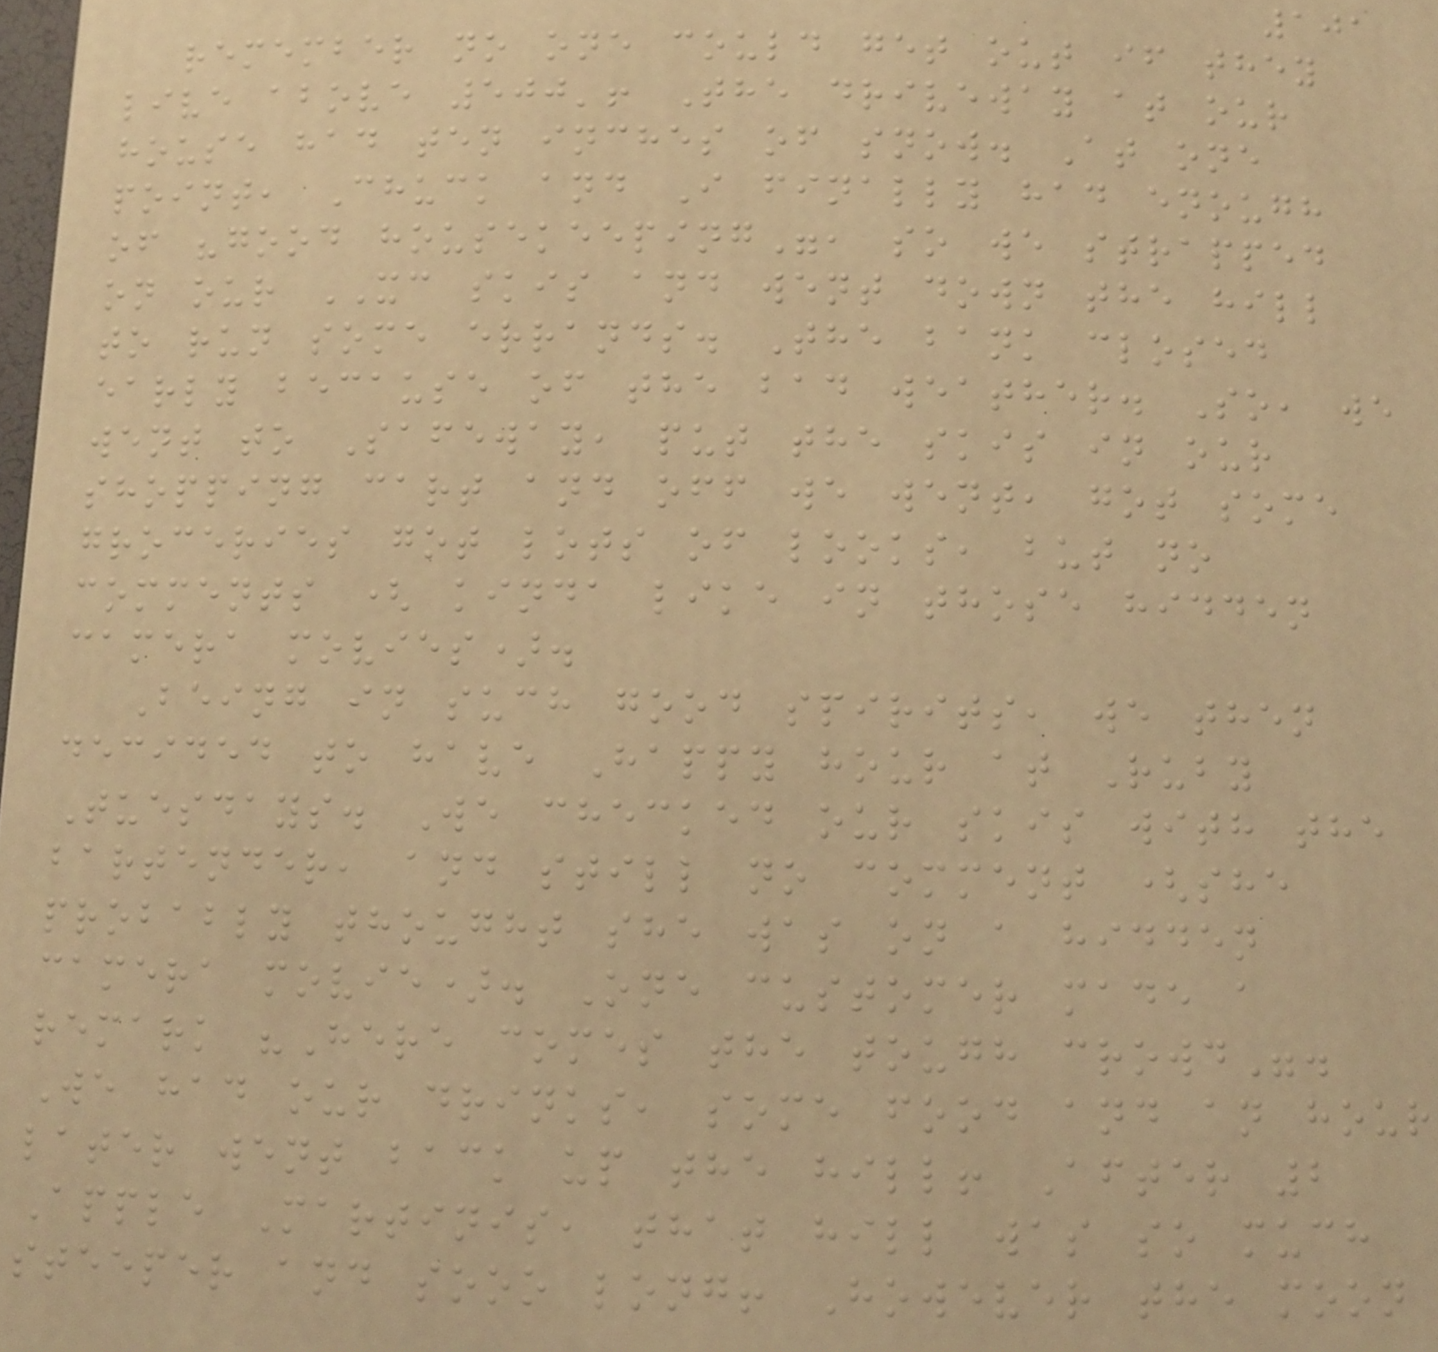101
remember no one could get out if they
live above 500'! The driveway at our
house had ten inches of snow. At one
point, Chuck and I finally had enough
of "good housekeeping", so we strapped
on our XC skis and went down the hill
to run some errands. The bank closed
early because of the bad weather. So, we
went to Safeway, put the skis in our
shopping cart and off we went, got some
groceries got lots of looks, but no
comments ( kinda like in those hidden
camera movies).
Being in such good spirits, we then
decided to have Happy hour at Ruby
Tuesdays. We checked our skis with the
bartender, and still no comment (she
probably thought she was on a hidden
camera movie). One customer made a
remark "Here comes the tough crowd".
We had our drinks, some food and an hour
later went back up the hill! After 2
Apple Martinis, that hill was so much
steeper and sooo long! However the moon
